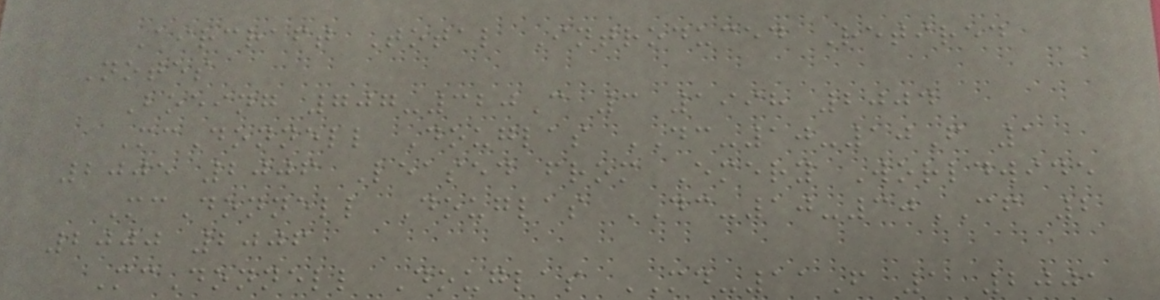Aircraft Total Introduced Retired
Notes
Boeing 707-320C 3 1998 2004
McDonnell Douglas DC-10-10F 1
2005 2006 Leased from Emery Worldwide
McDonnell Douglas DC-10-30CF 2
2000 2006
McDonnell Douglas MD-11F 1 2001
